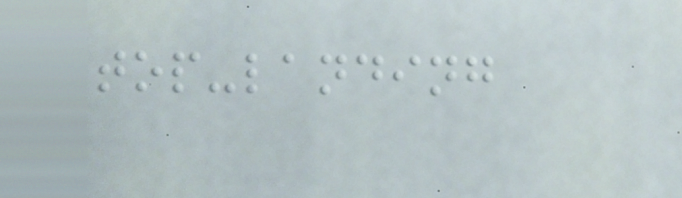top-landing
